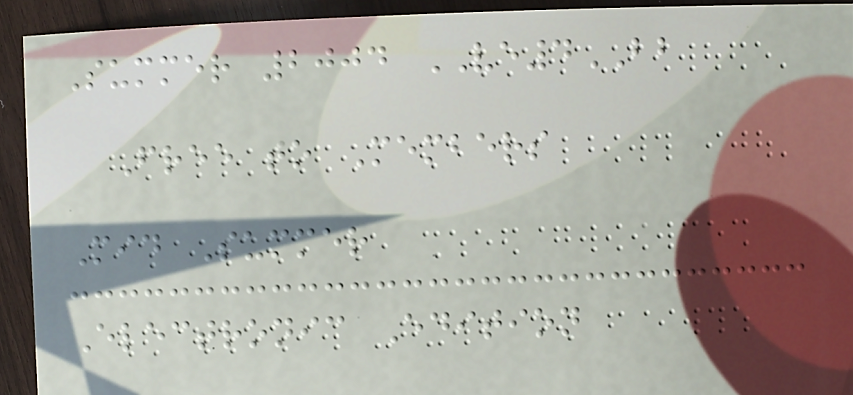Summer 2004 VE4BB
Free to Members
Mid Summer
Electronic Edition
